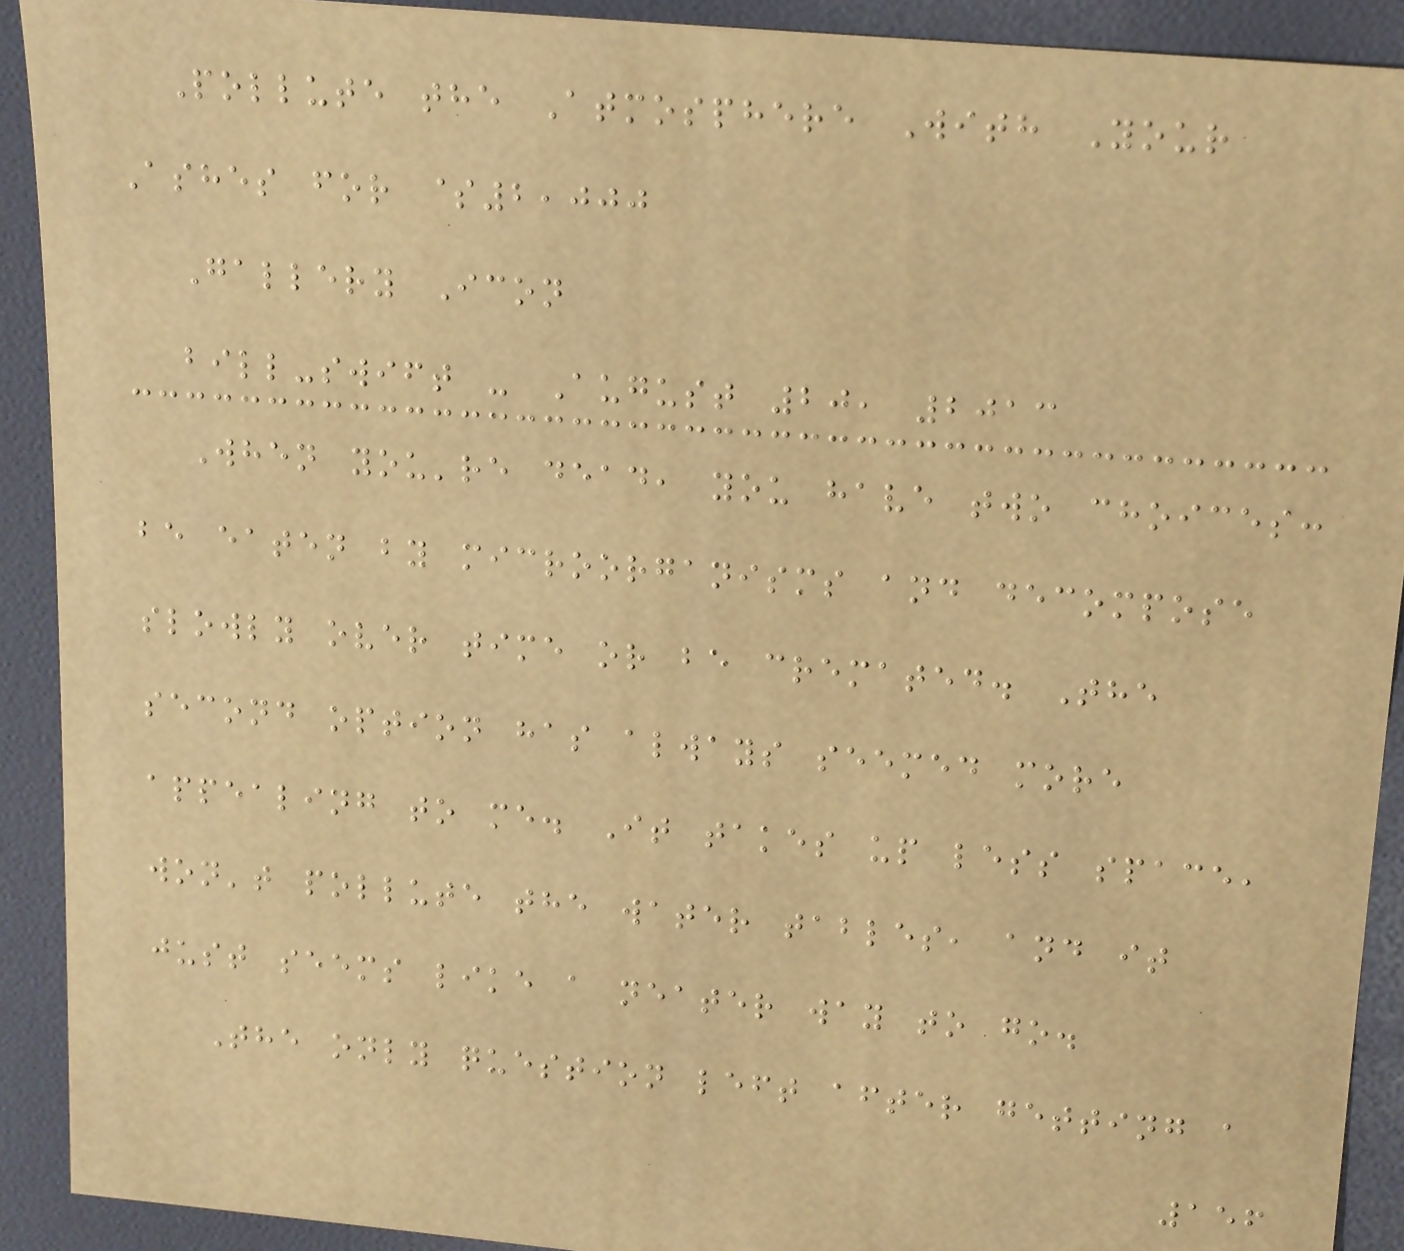Pollute the Atmosphere With Your
Ashes for $2,000
Gallery Icon
bill-swift - August 20, 2013
When you're dead, you have two choices:
be eaten by microorganisms and decompose
slowly over time or be cremated. The
second option has always seemed more
appealing to me. It takes up less space,
won't pollute the water tables, and it
just seems like a neater way to go.
The only question left after getting a
156
